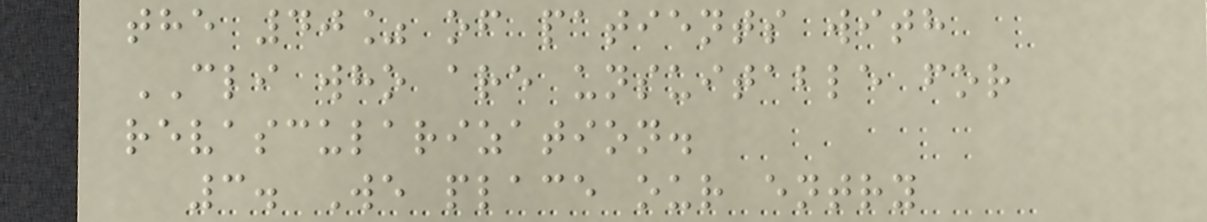the 40% of patients with
CLI who are unsuitable for
revascularization.
3. We place our entry
